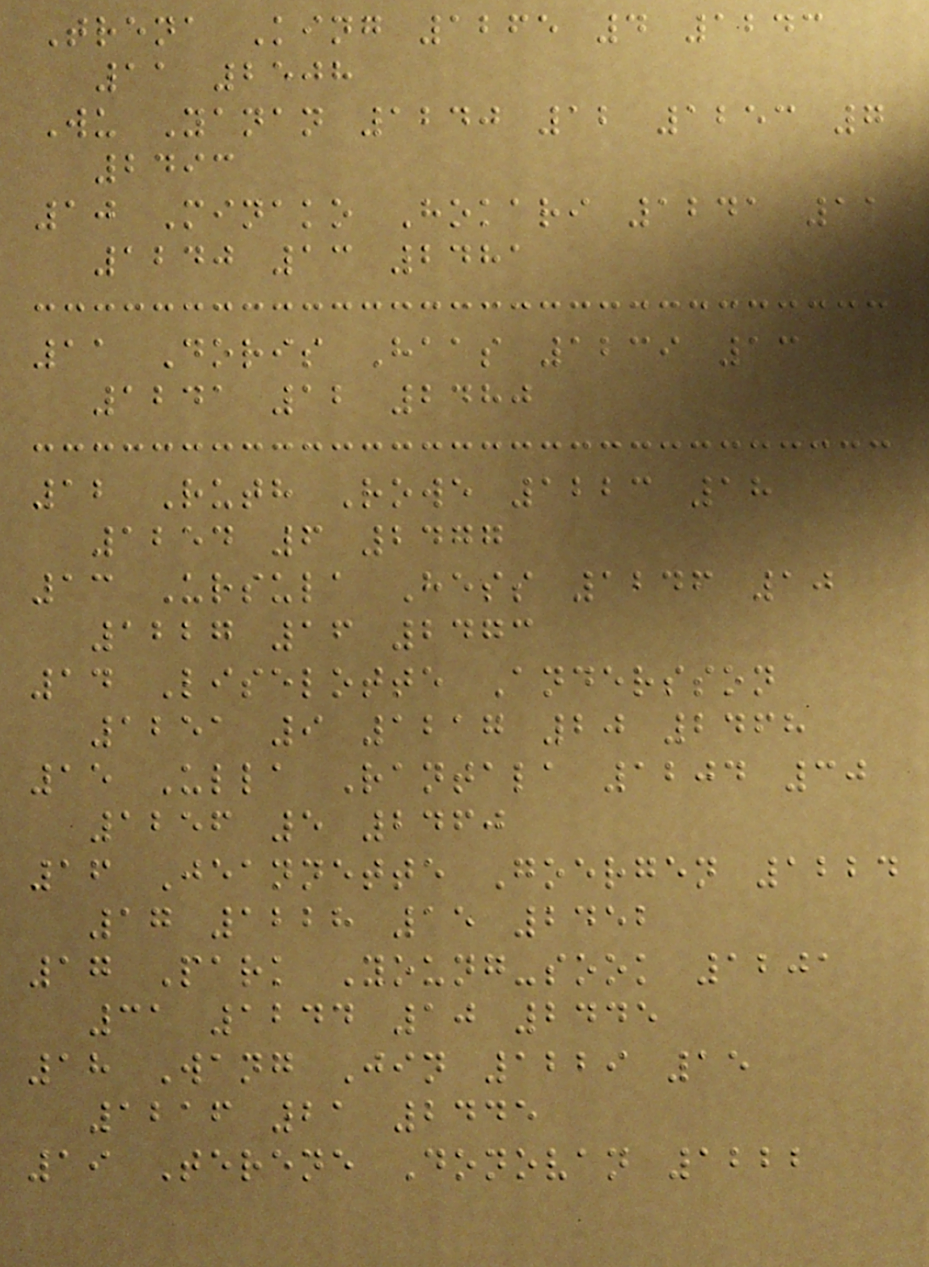Trena King 1265 4 1243
11 2508
Wu Yanan 1240 12 1253 7
2493
10 Minako Hokari 1241 11
1240 13 2481
11 Doris Haas 1239 13
1241 12 2480
12 Ruth Rowe 1223 18
1254 6 2477
13 Ursula Hess 1246 10
1227 16 2473
14 Liselotte Andersson
1251 9 1217 20 2468
15 Ulla Rantala 1204 30
1256 5 2460
16 Jeannette Goergen 1224
17 1228 15 2452
17 Park Young-sook 1201
31 1244 10 2445
18 Wang Jin 1229 15
1216 21 2445
19 Terene Donovan 1222
